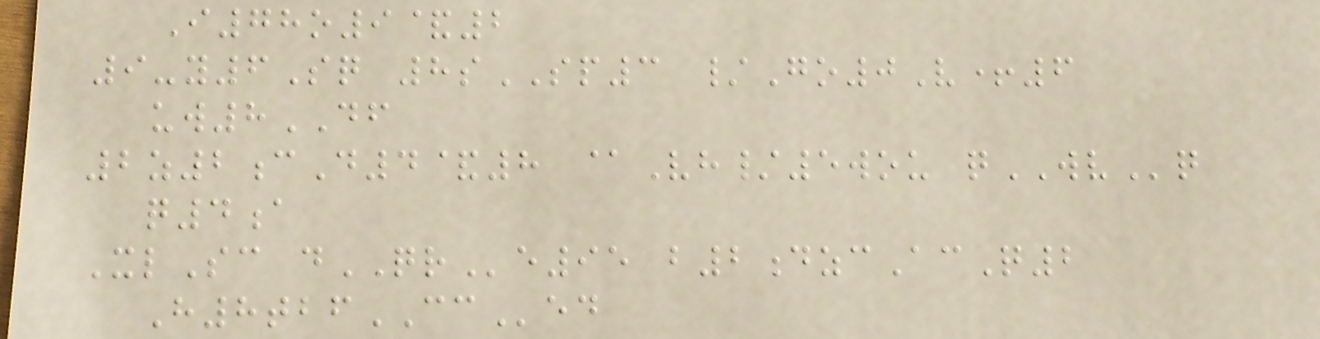I78o9&2
9-y6Sq 8sSP3 /Go0V+6
uw8DF
2z2cD4&8 @Vh/5wou qWVq
q4a
XlSc dQRe95 b2dzcAcQ2
H8tbfCCed
